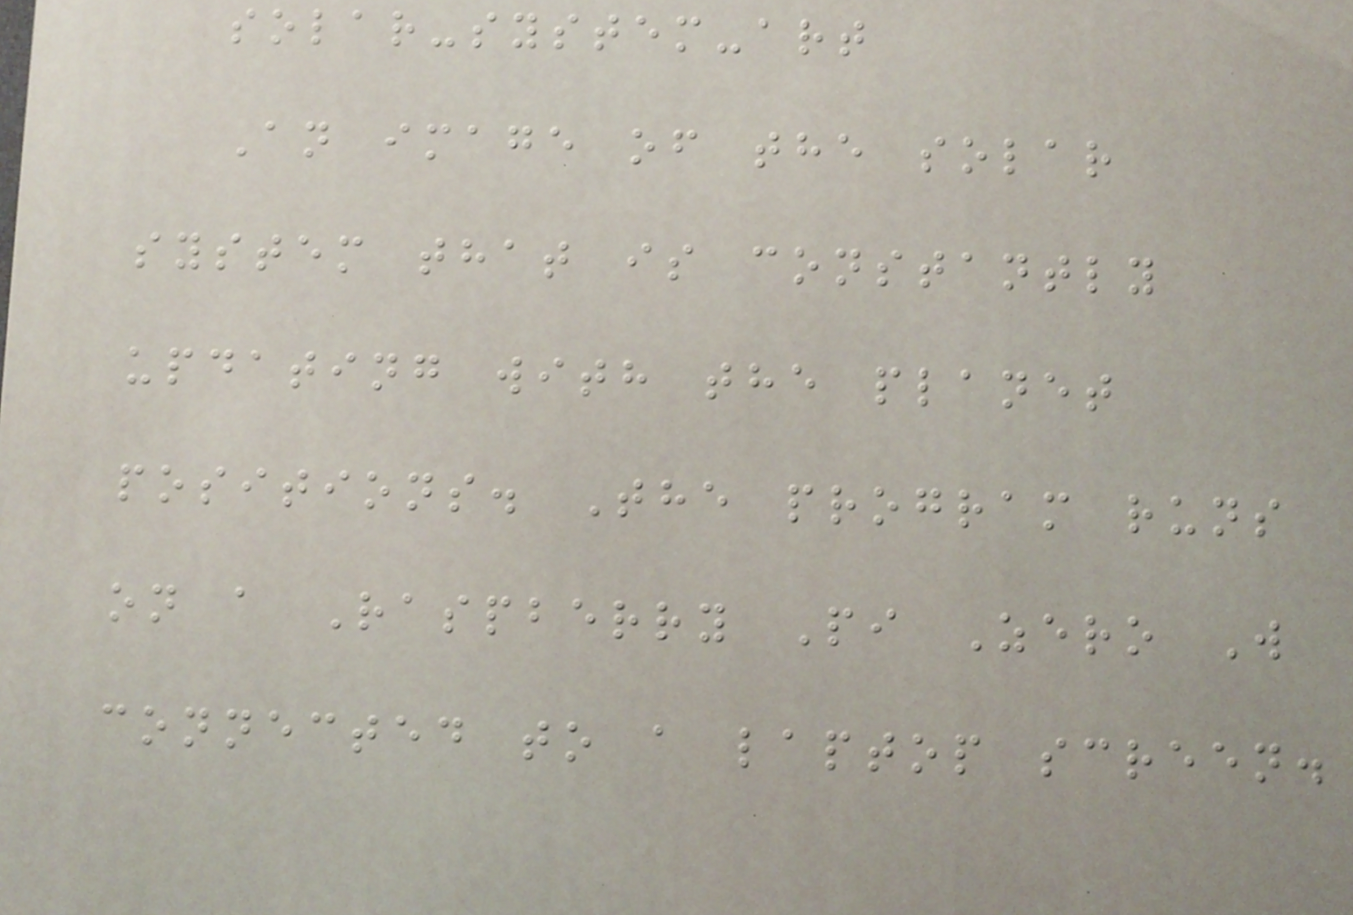solar-system-art
An image of the solar
system that is constantly
updating with the planet
positions. The program runs
on a Raspberry Pi Zero W
connected to a laptop screen.
